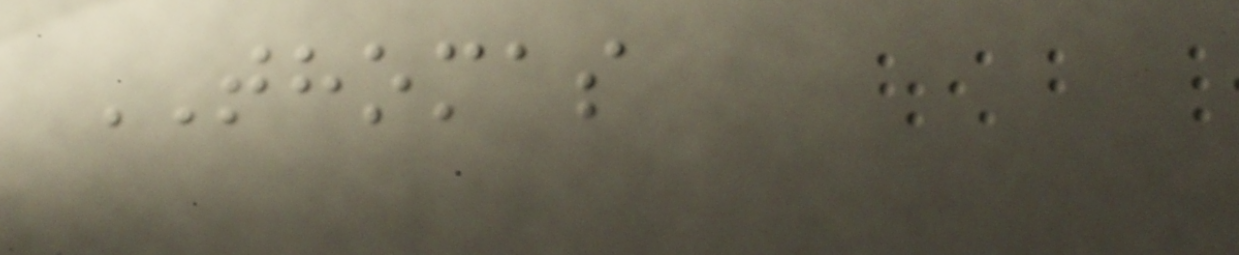THOMAS
